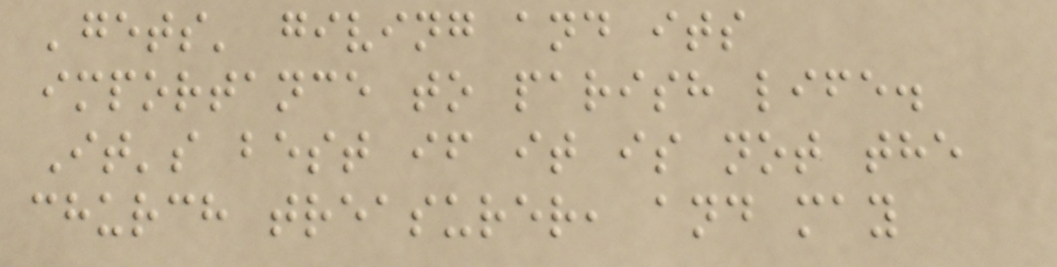'gets' giving and its
importance to parish life.
It's best if it is not the
church treasurer, and may
